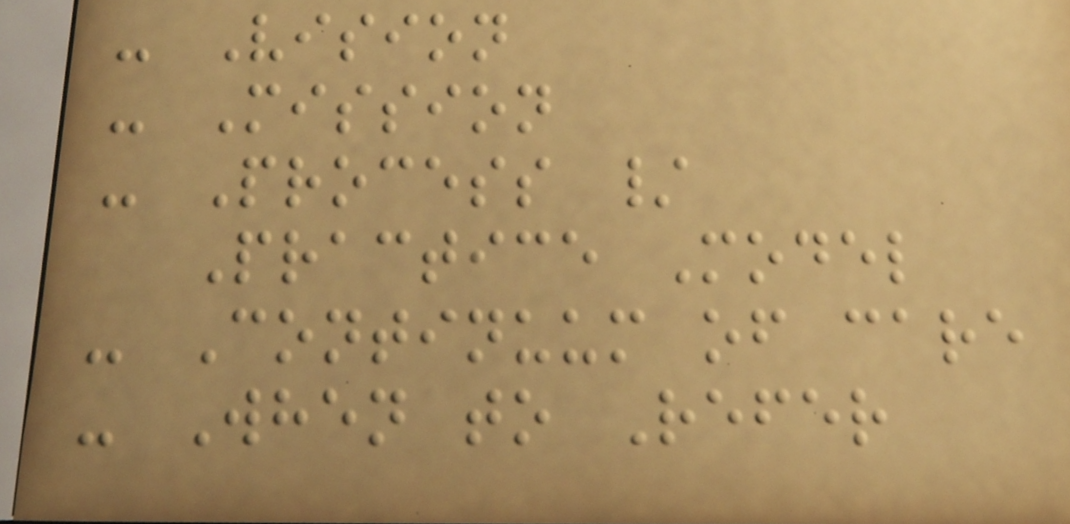- Vision
- Mission
- Process /
Practice Model
- Continuum of care
- When to Refer
